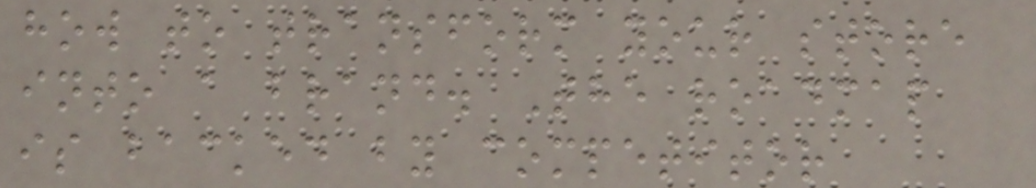how to transform your store
into a brand. The roadmap
is backed by competitor
